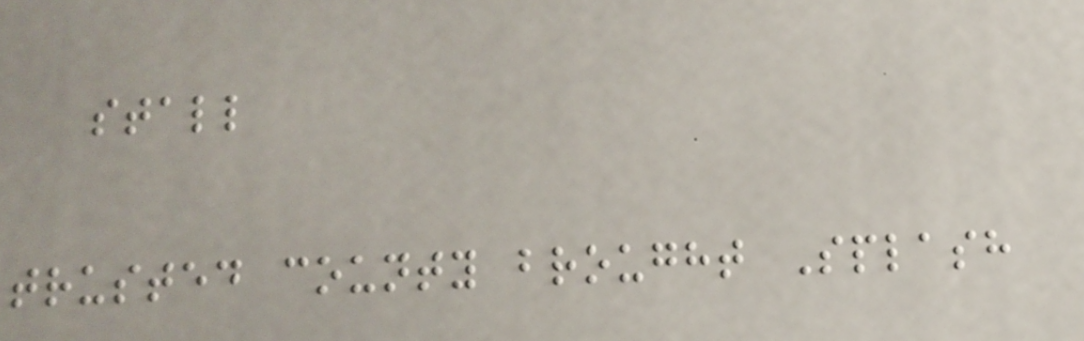stall
trusted county brought Splash
